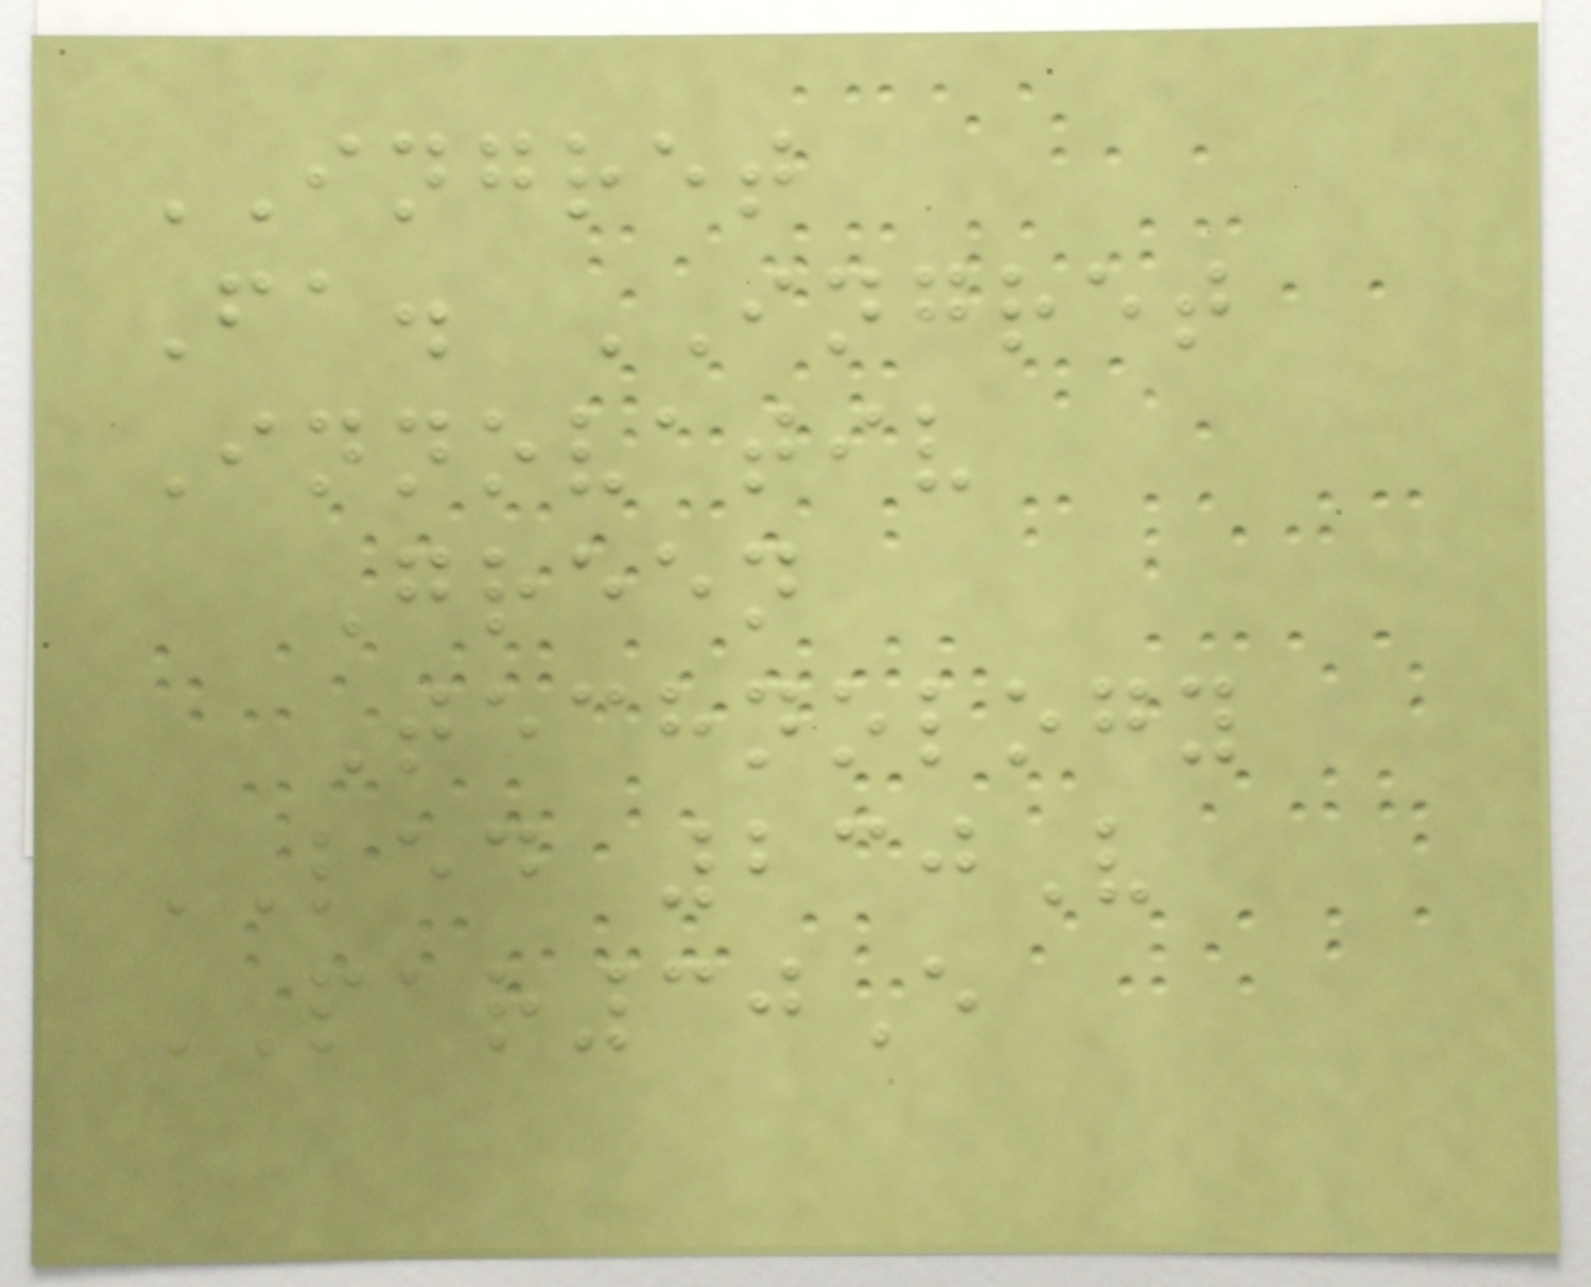INGRET
Fa. INGRET
Innovativ
Green
Technology
LED 230V
PAR30E
